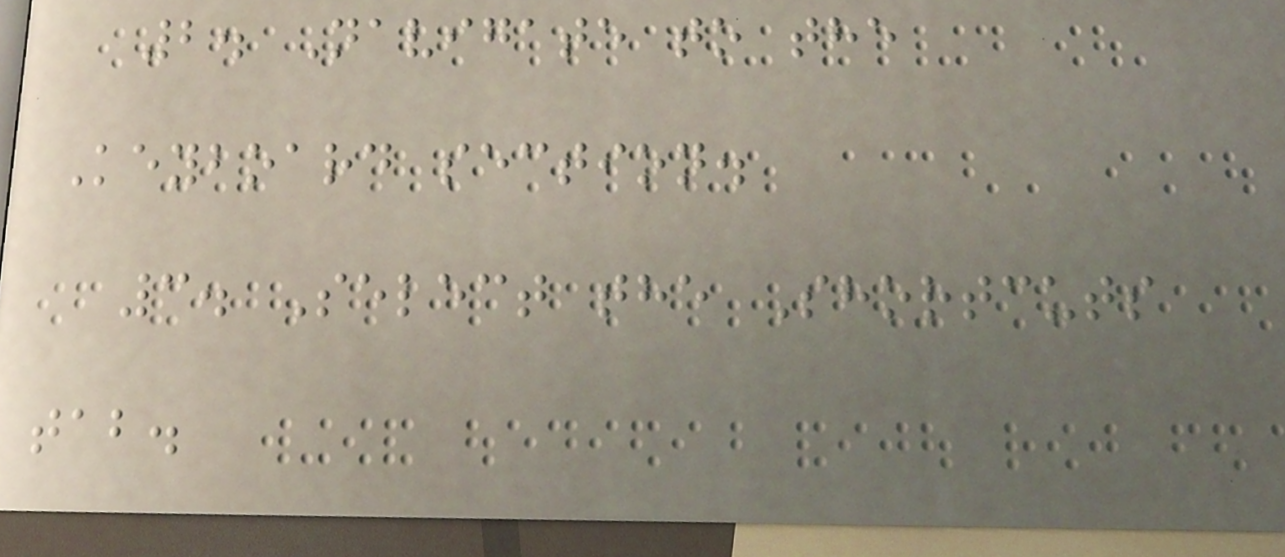2. Navigate to the
Keyboard section.
3. Select the Shortcuts
tab.
